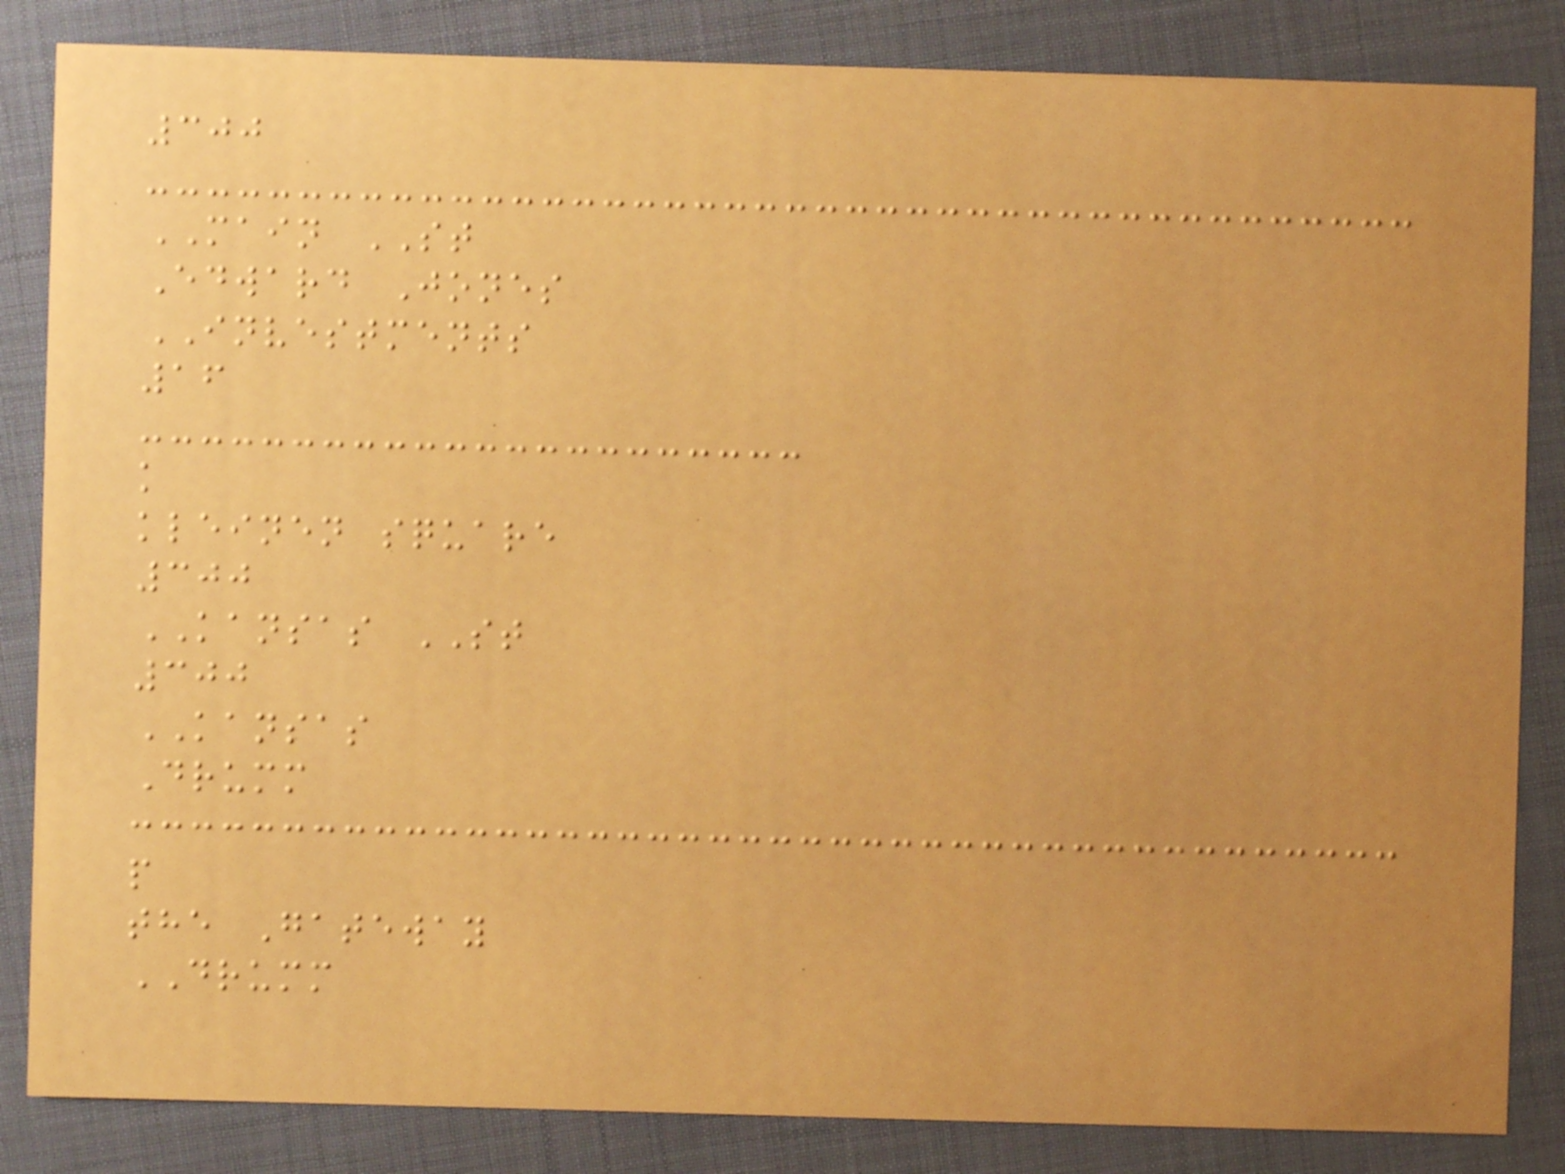300
MAIN ST
Edward Jones
INVESTMENTS
16
k
kleinen square
300
KANSAS ST
300
KANSAS
Drumm
p
the Gateway
DRUMM
